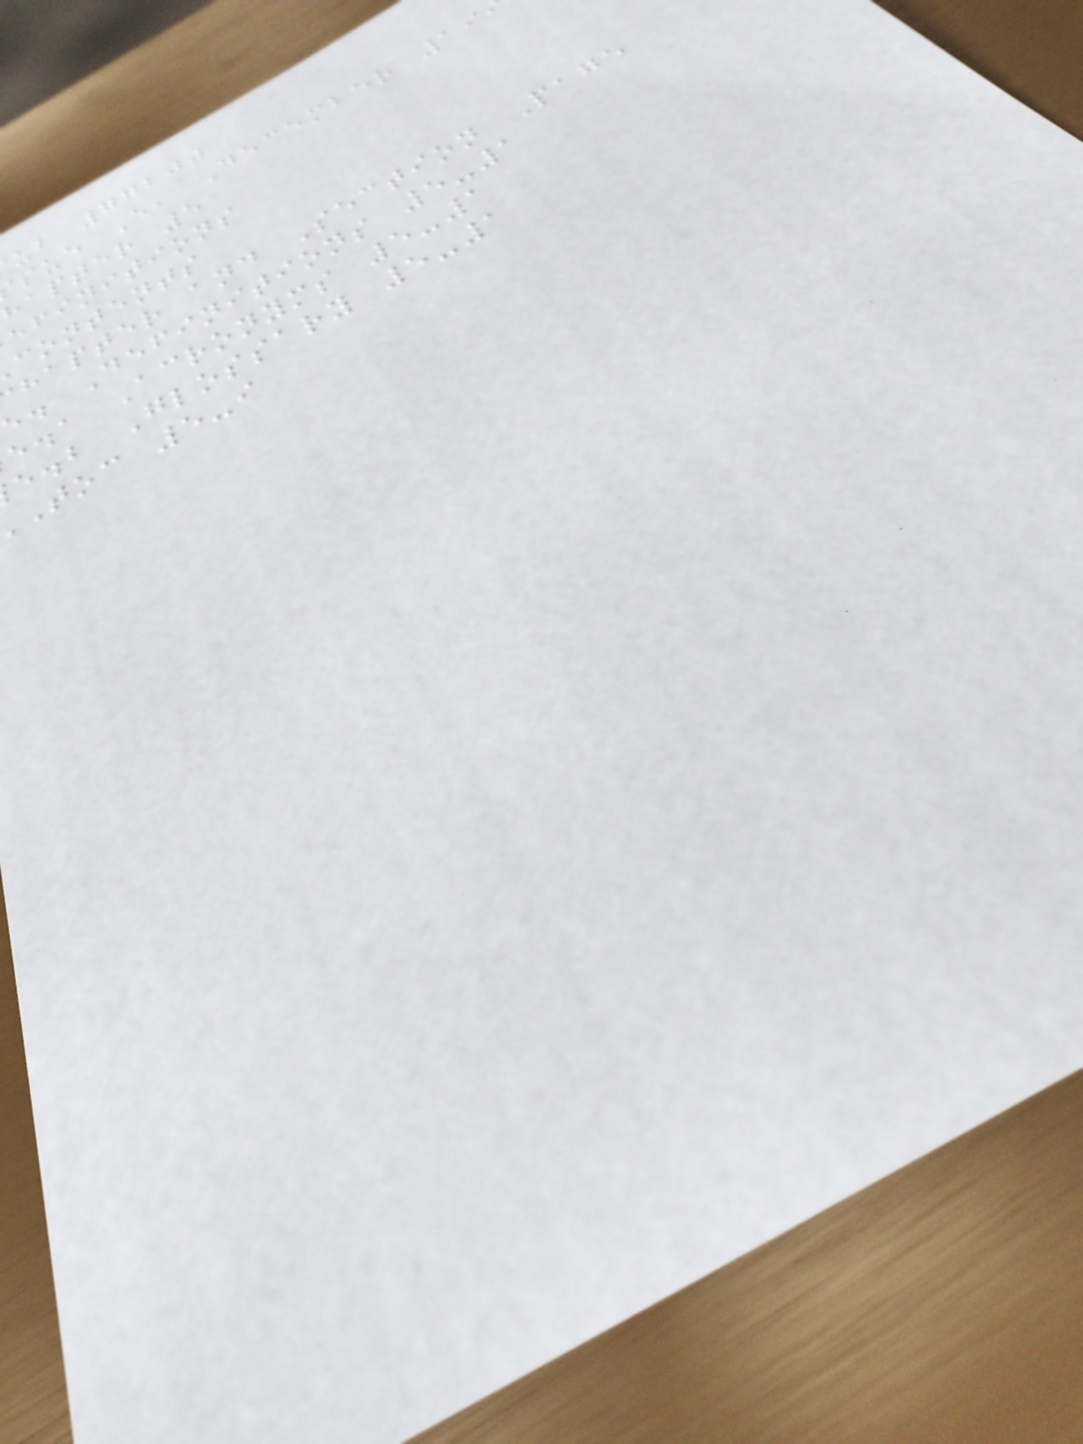ub 77200
sue E, December 19
hapter 5
efinitions
contents
hapter and Section Page
e. Definitions 5-1
e.a Acronyms 5-1
e.b Glossary 5-1
toc 5-i
